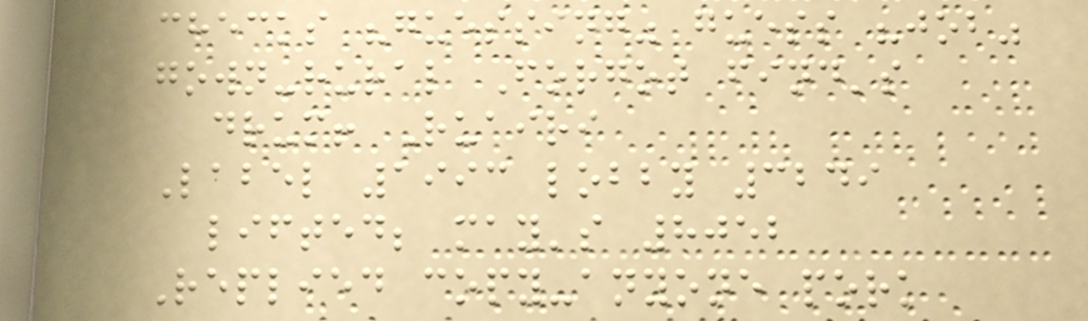checks "guessing" guess "job"
gown-rural Forgot find's
drum! Ruairi
Label 1993 lobby 3249
lifted; may's 8052
Replied copy-anyone pork
